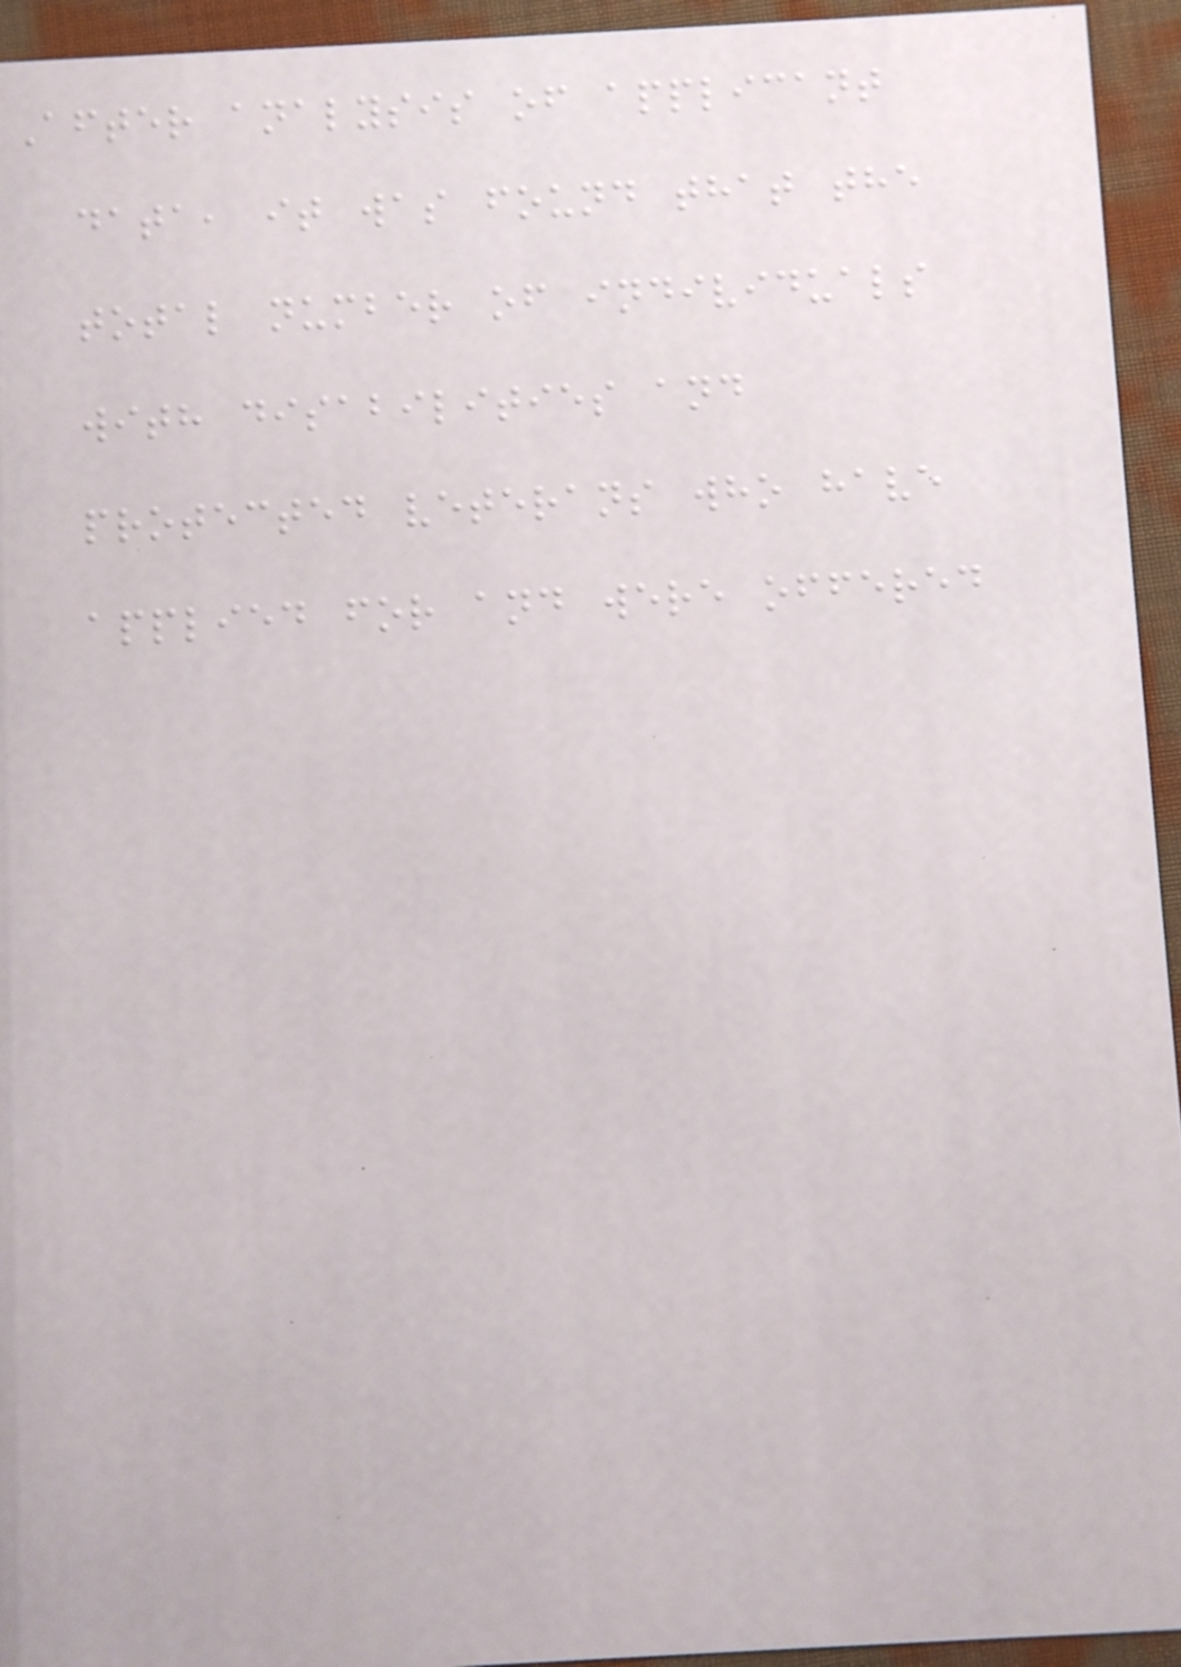After analysis of applicant
data, it was found that the
total number of individuals
with disabilities and
protected veterans who have
applied for and were offered
